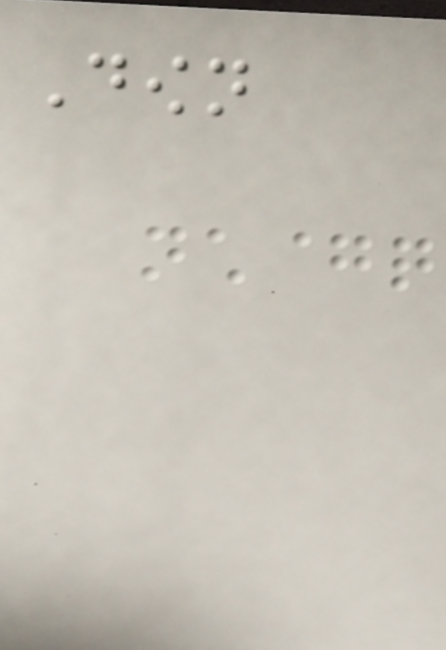Down
